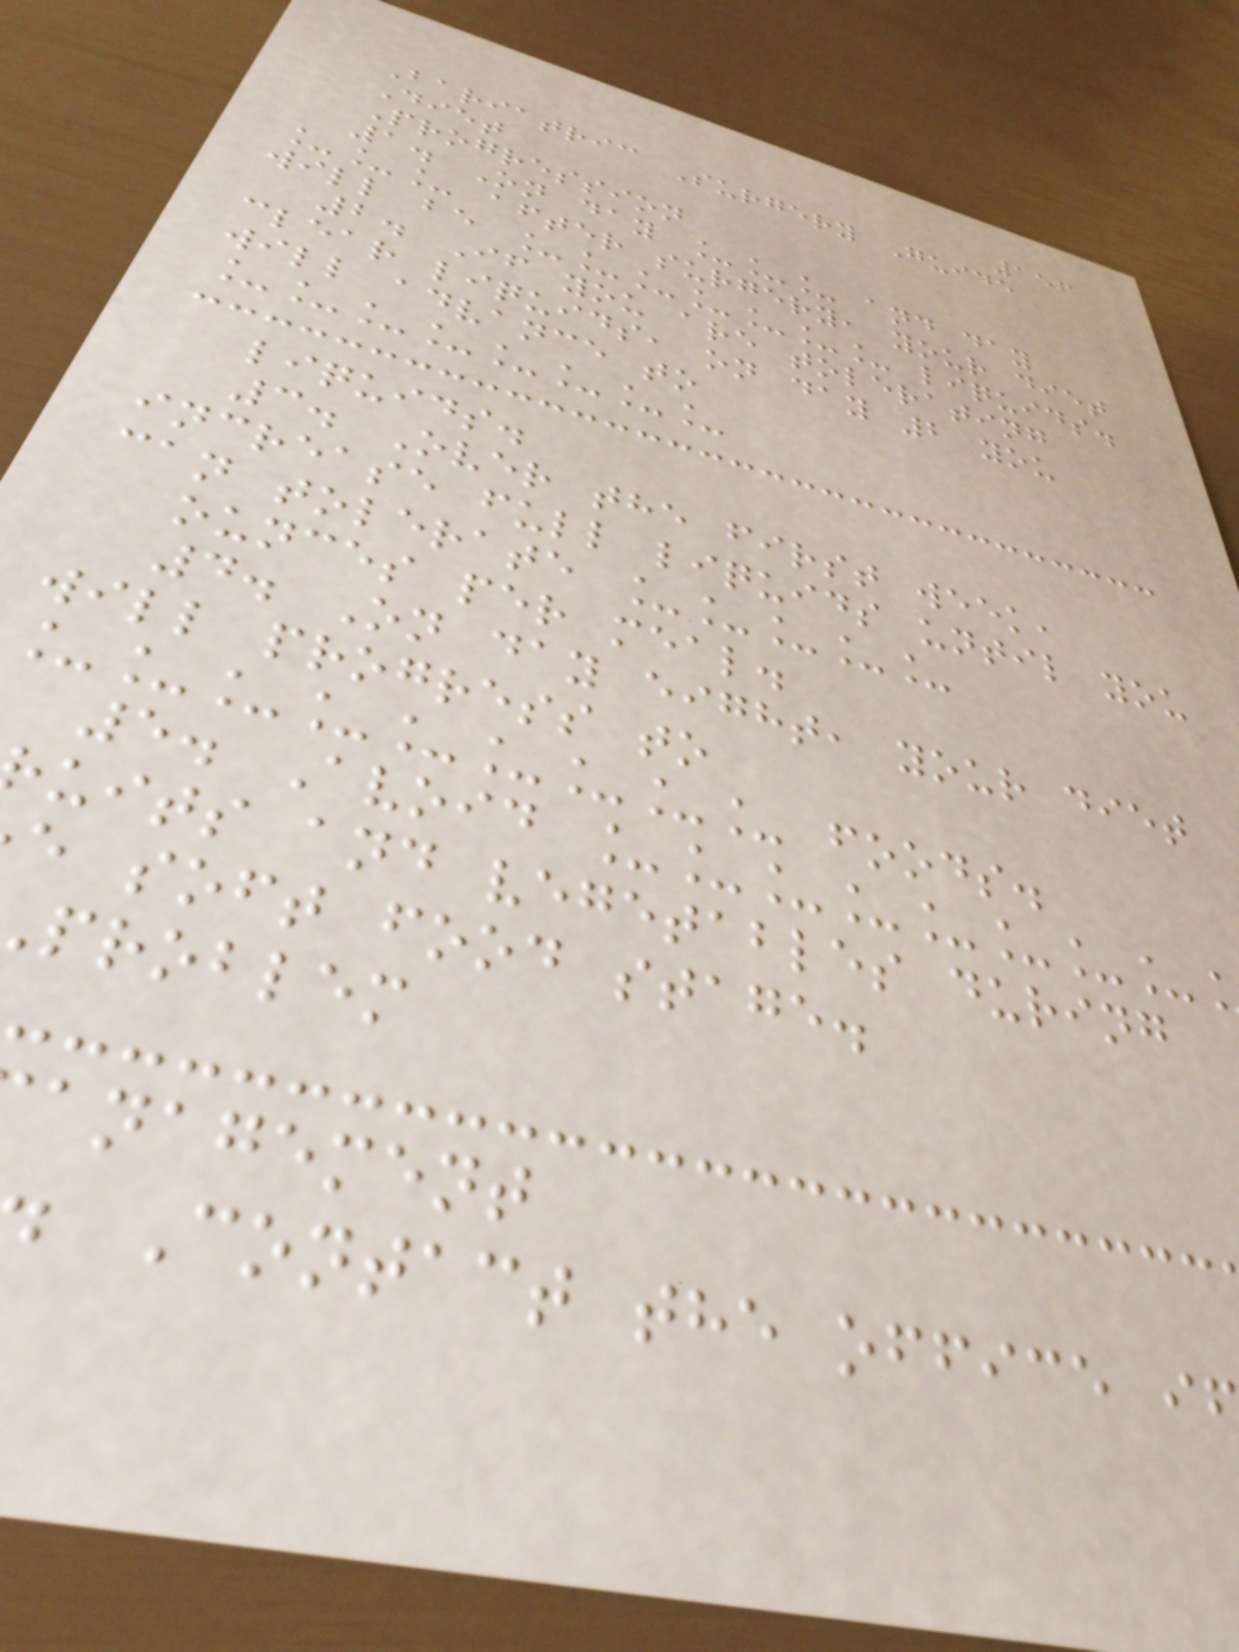156
Bariatric Surgery Guide
Diet
Progression
1. On day ___ and day
___ after surgery, your diet
will be _______ liquids.
2. If you are tolerating
clear liquids, on day 2 you
will advance to
________
liquids.
3. Over the first week,
increase full liquids until you
can tolerate _____
ounces per meal.
4. On day eight, your diet
will progress to
_________ foods.
5. Avoid ________
uits and vegetables during
e soft food stage.
problem
anagement
Contact the office i
